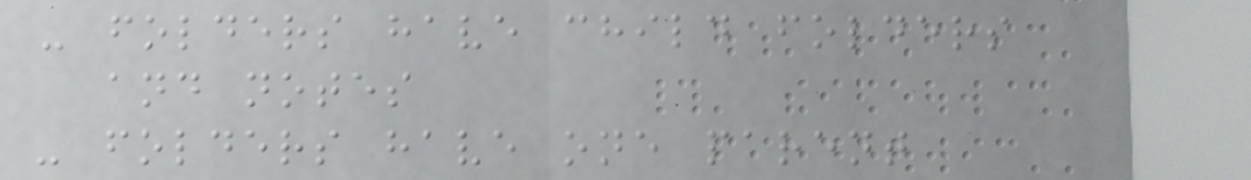- folders have child folders
and notes
- folders have one parent
